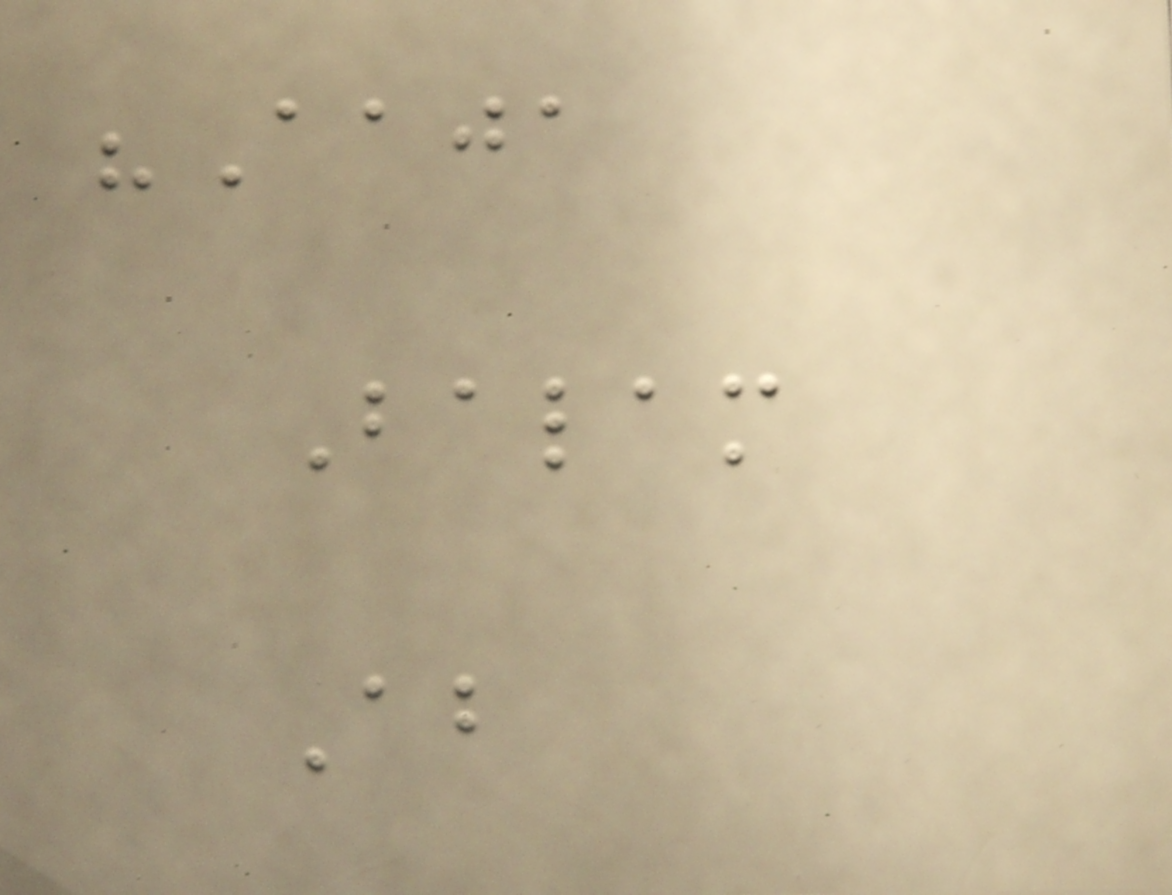"Aaja
Balam
Ab
